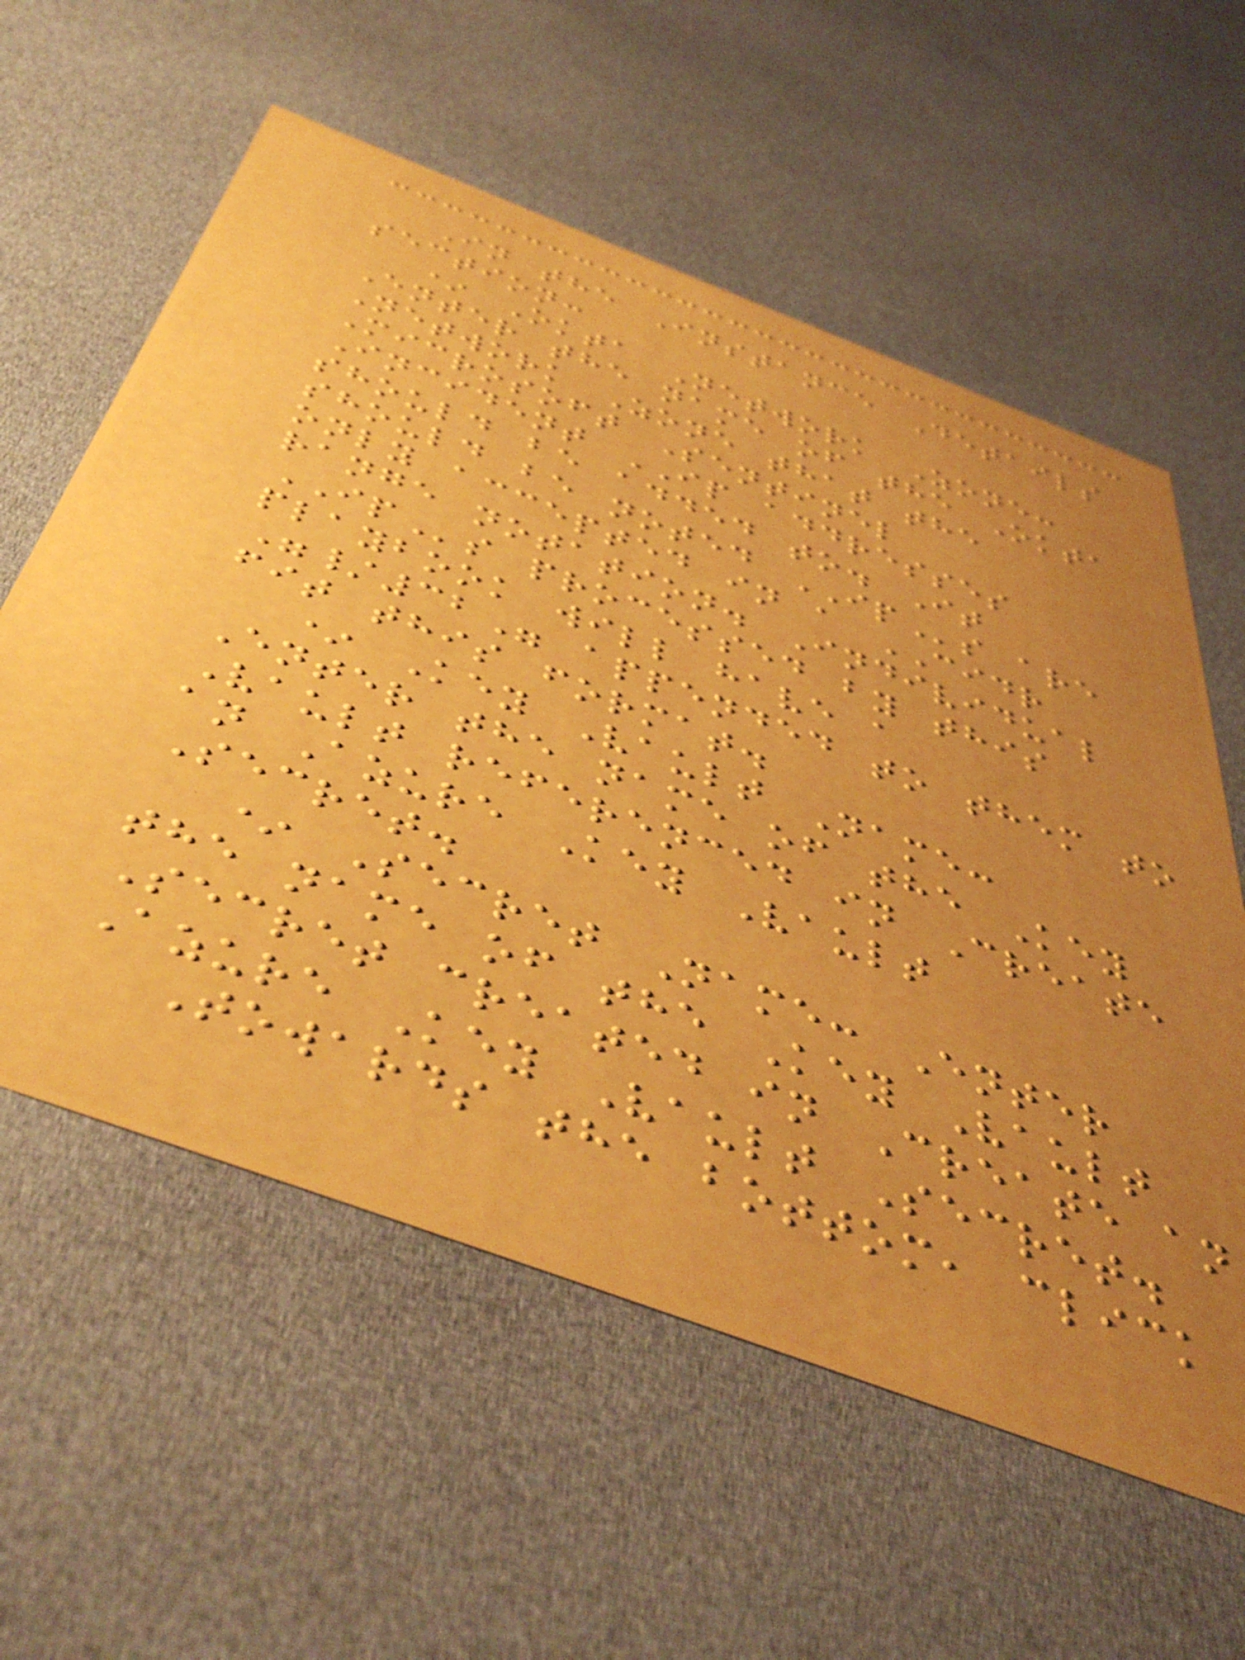In the Instance Details
section:
* Okta Network Zone:
Enter the name of the Okta
Network Zone that the
Microsoft Sentinel
Incident IP addresses
should be added to. It
should be noted IPs are
only accepted in a CIDR
range notation. Individual
IPs processed by this
playbook will have a
"/32" appended to them to
fit this format.
* Key Vault Name:
Enter the name of the Key
Vault referenced in Create
an Azure Key Vault
Secret.
* Secret Name: Enter
the name of the Key Vault
Secret created in Create an
Azure Key Vault Secret.
Towards the bottom, click
